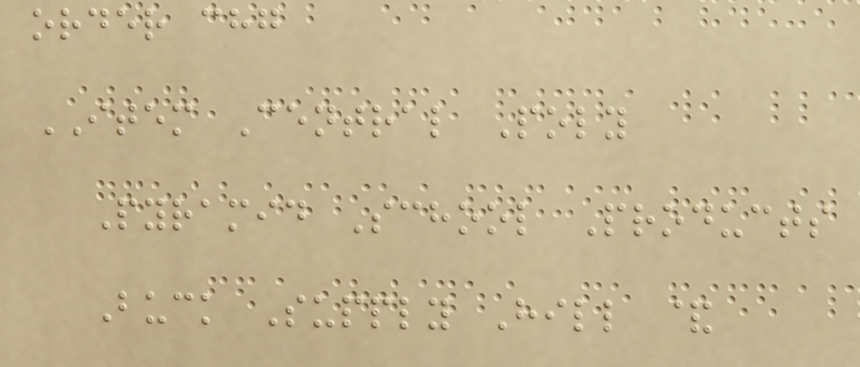order chg
ITEM Central Poly
Pyramid School Products
Buck Supply Hill &
